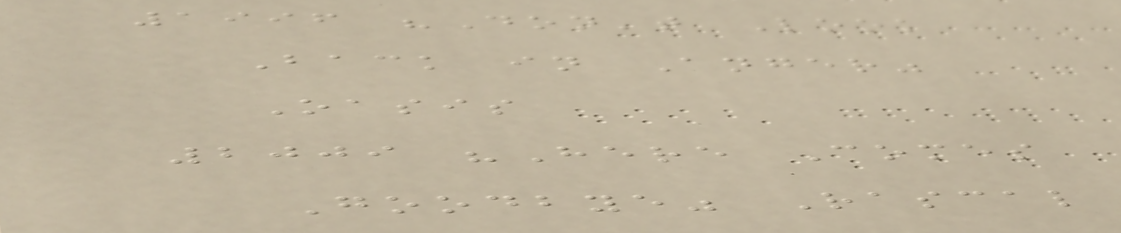1996 "Don't Look
Back in Anger"
Oasis
2009 "Here Comes
Goodbye" Rascal
